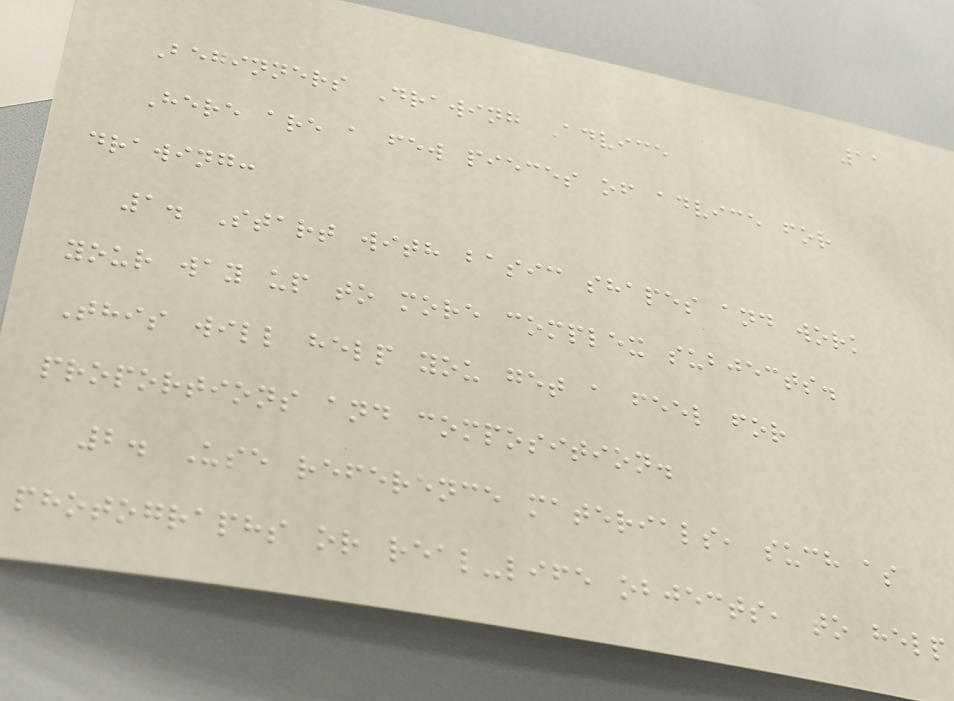11
Beginners Drawing Advice
Here are a few pieces of advice for
drawing:
1. Start with basic shapes and work
your way up to more complex subjects.
This will help you get a feel for
proportions and composition.
2. Use reference materials, such as
photographs or real-life objects, to help
